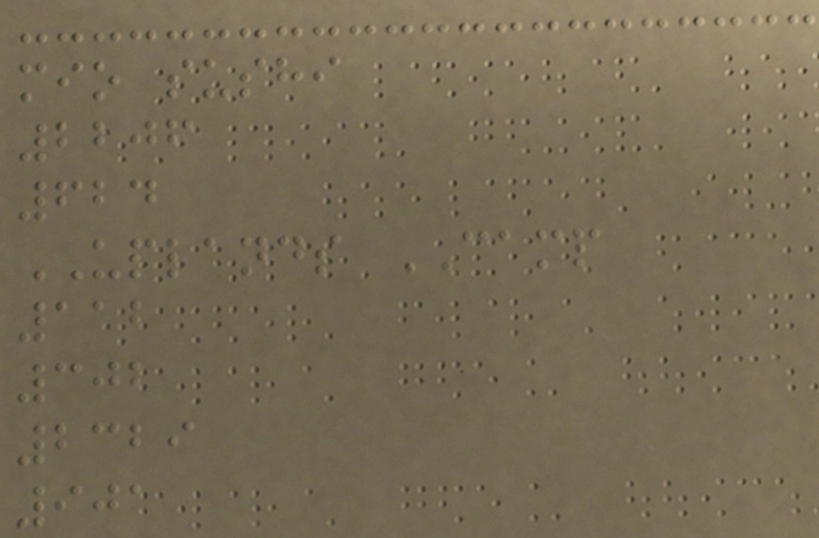mio sushi
2206
624
UPLANDS CAMP
112
302
2329
901
